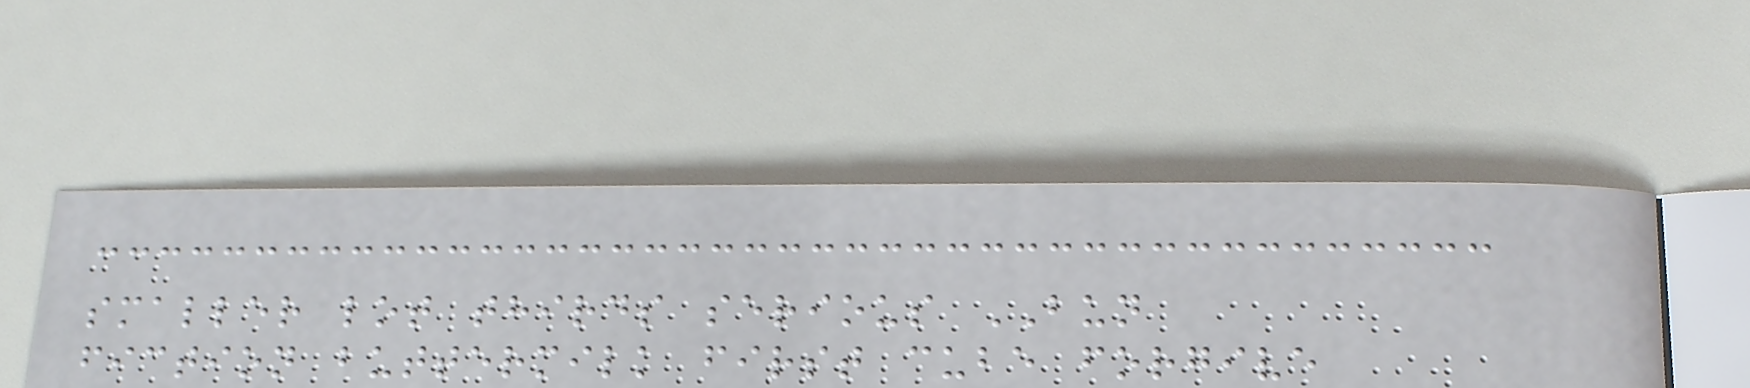smaller lot thirds serious BUN
fiction buttermilk first cube forgive
